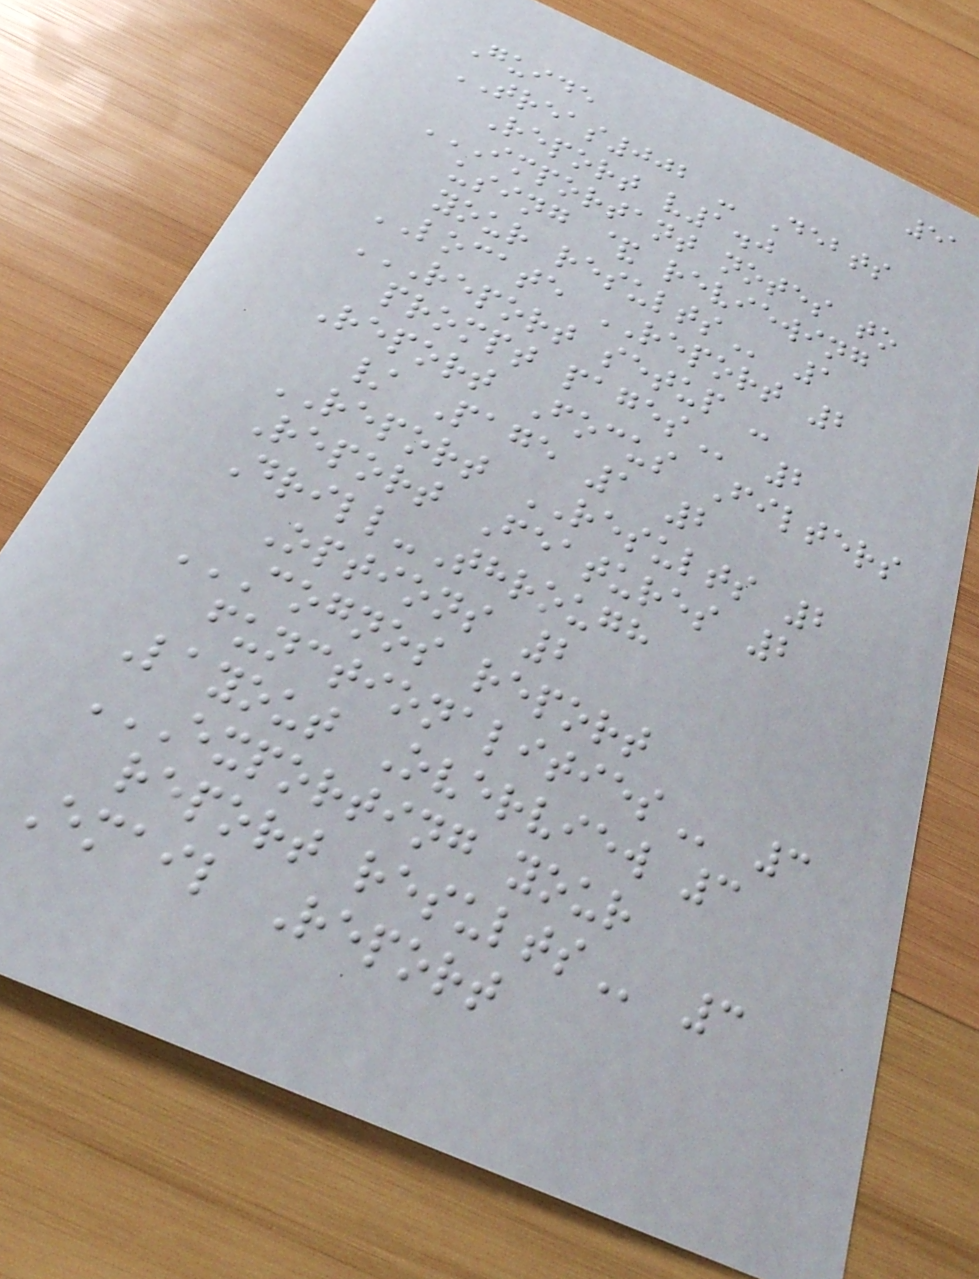51
Guide
TREAS002 - Debts
Report v1.0
IMPORTANT NOTES TO
USING & REVIEWING
YOUR RESULTS 1
LOCATE REPORT 2
REPORT SETUP -
PROMPT PAGES 2
Report Focus Filters
/ Page 1 2
REPORT RESULTS 2
Report Features 2
Drill-Through
Options 2
COGNOS REPORT
FUNCTIONALITIES 3
Layout Overview 3
EXPORTING YOUR
REPORT RESULTS 3
Email Report
